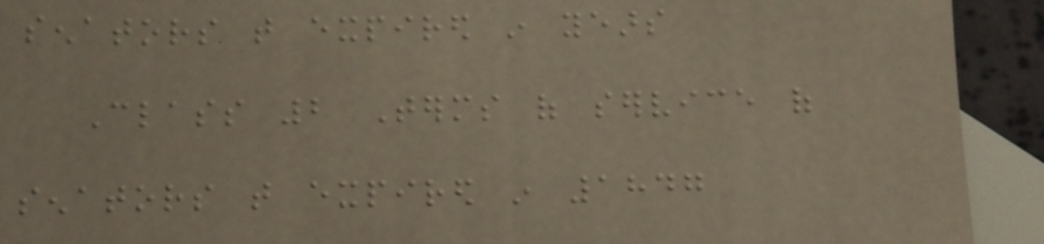senators that expired in years
Class 2 Terms of service of
senators that expired in 1847
